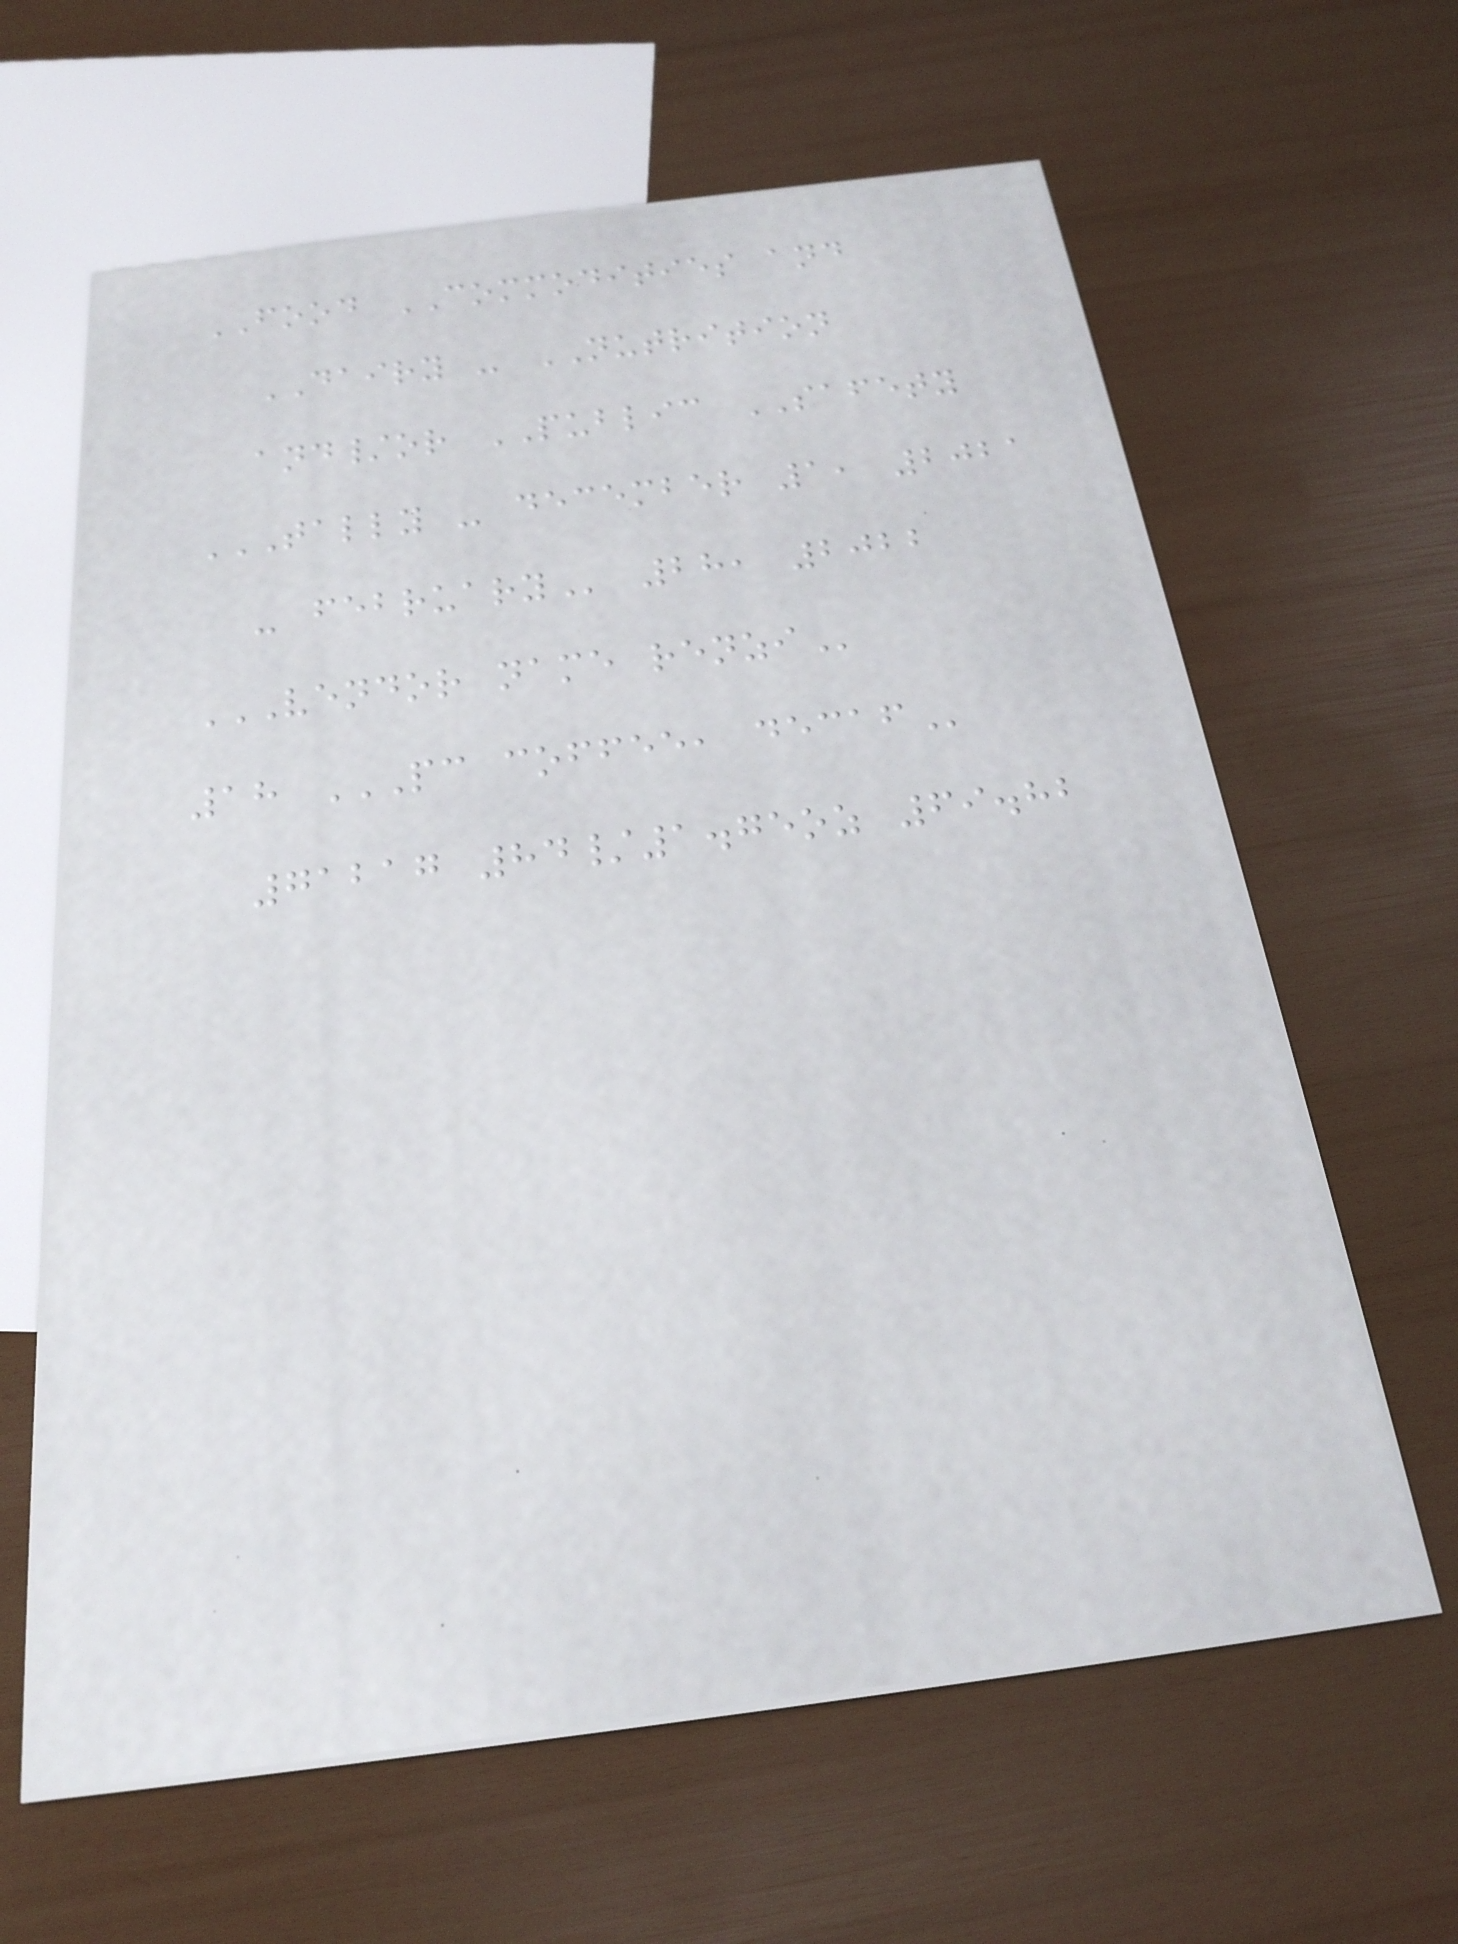FOOD COMMODITIES and
DAIRY - NUTRITION
and/or PUBLIC SAFETY
TALLY - DECEMBER 1, 2021
- FEBRUARY 28, 2022
VENDOR NAME RENZI
18 PC COFFEE, DECAF
71217 84/1.75oz 69.82
